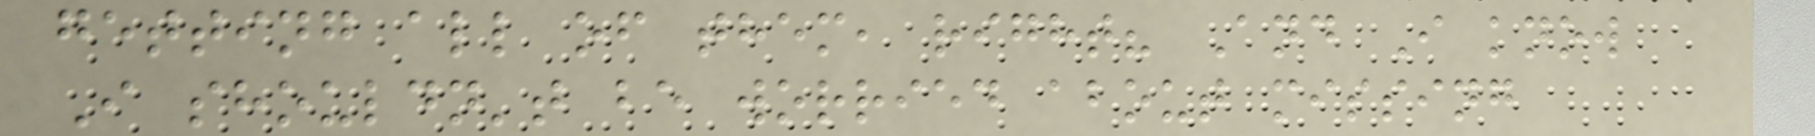getting all of them, right? And I know
I shouldn't be worried about missing
